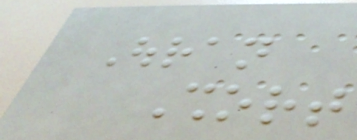Ouran
Short
